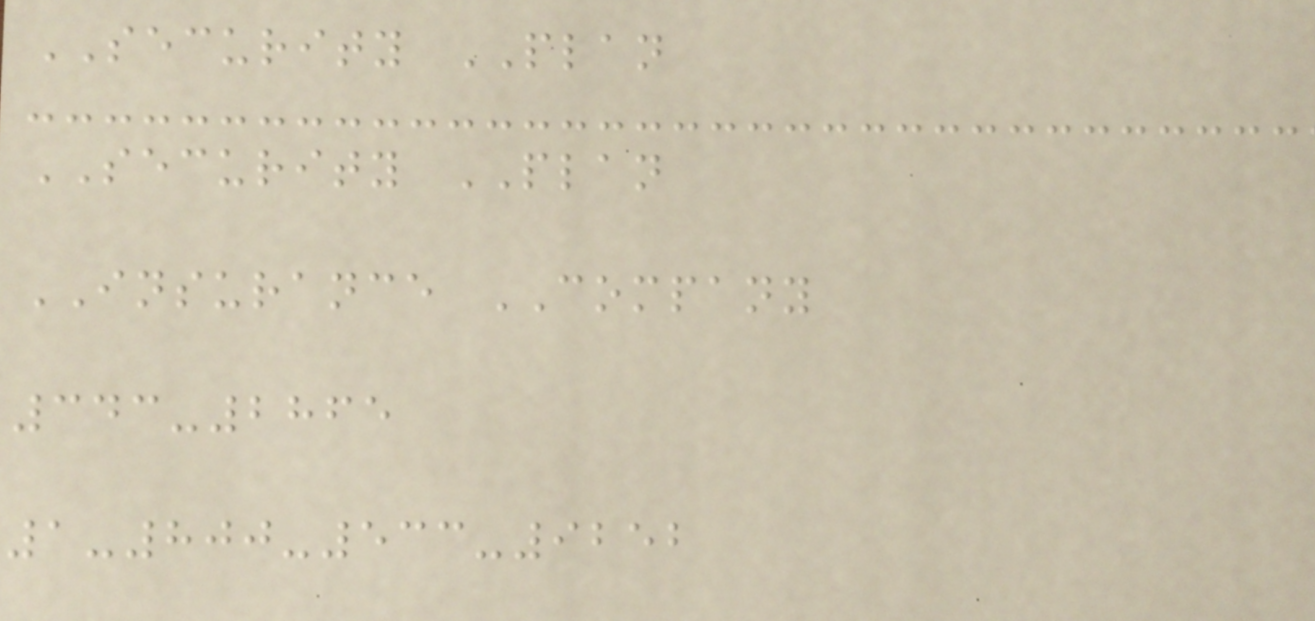SECURITY PLAN
SECURITY PLAN
INSURANCE COMPANY
343-2865
1-800-533-9252
